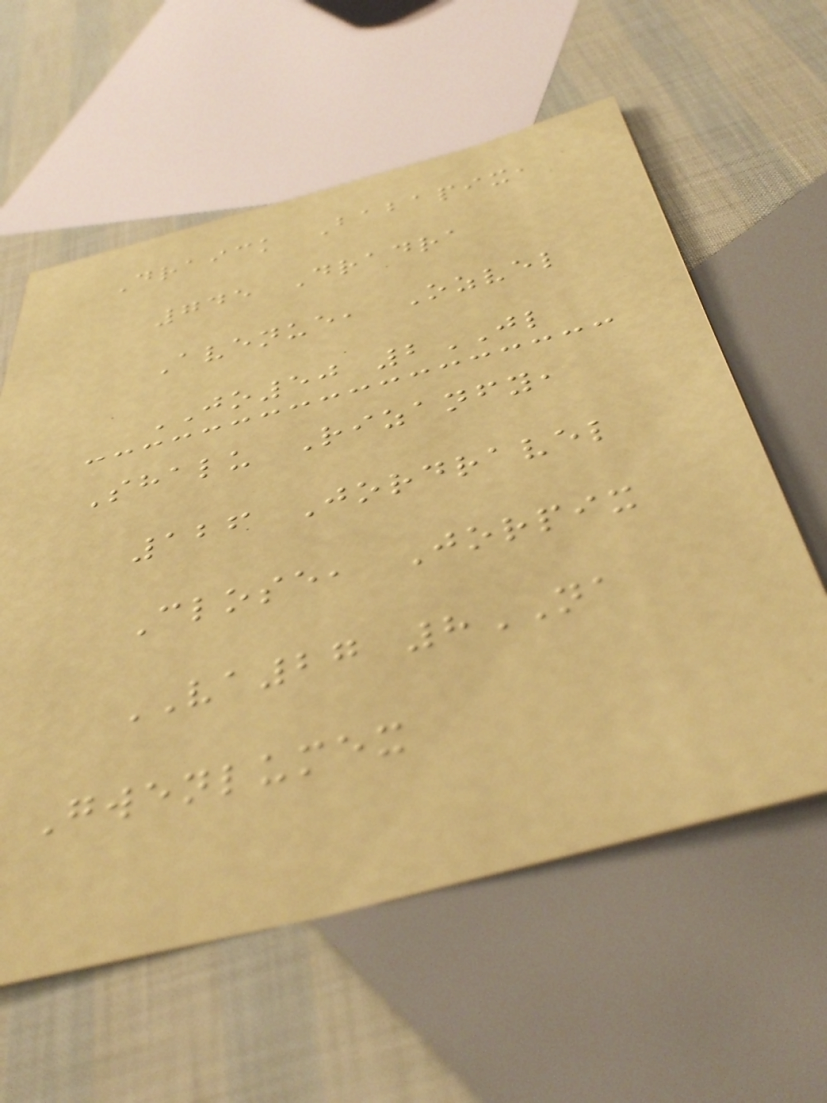Draick Babapix,
745 Dradra
Avenue, Ozvel
JO50 2JL
Shalu Rizanfy,
126 Jordravel
Close, Jorpix
VA27 8NA
Gwenlumex
